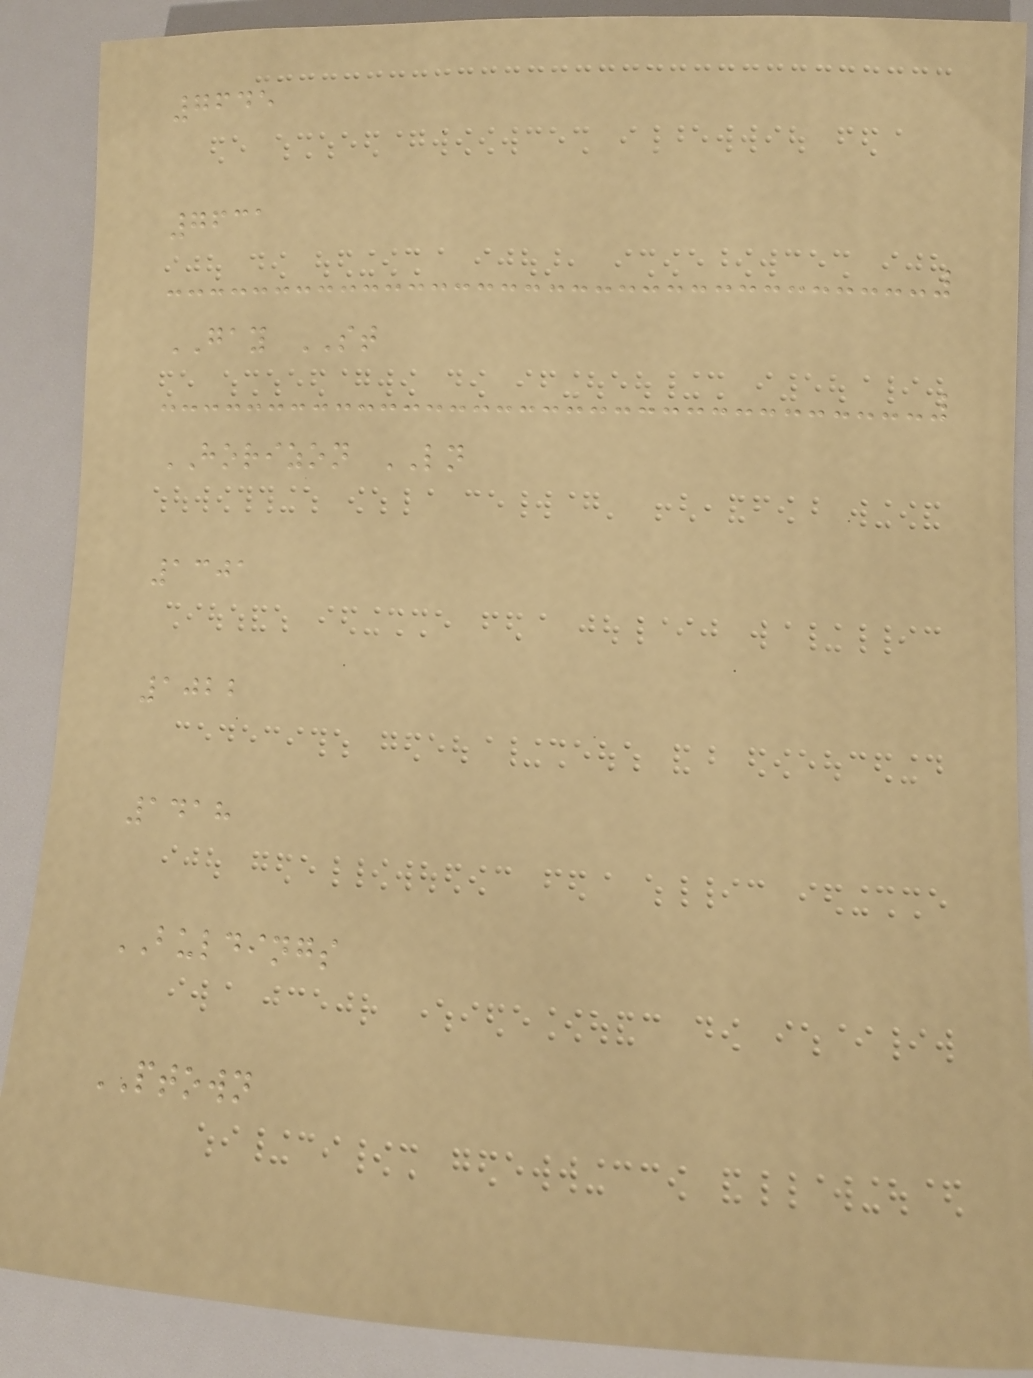7645
7631
GAY ST
HORIZON LN
1301
1022
1418
BULDINGS
PTOWN
